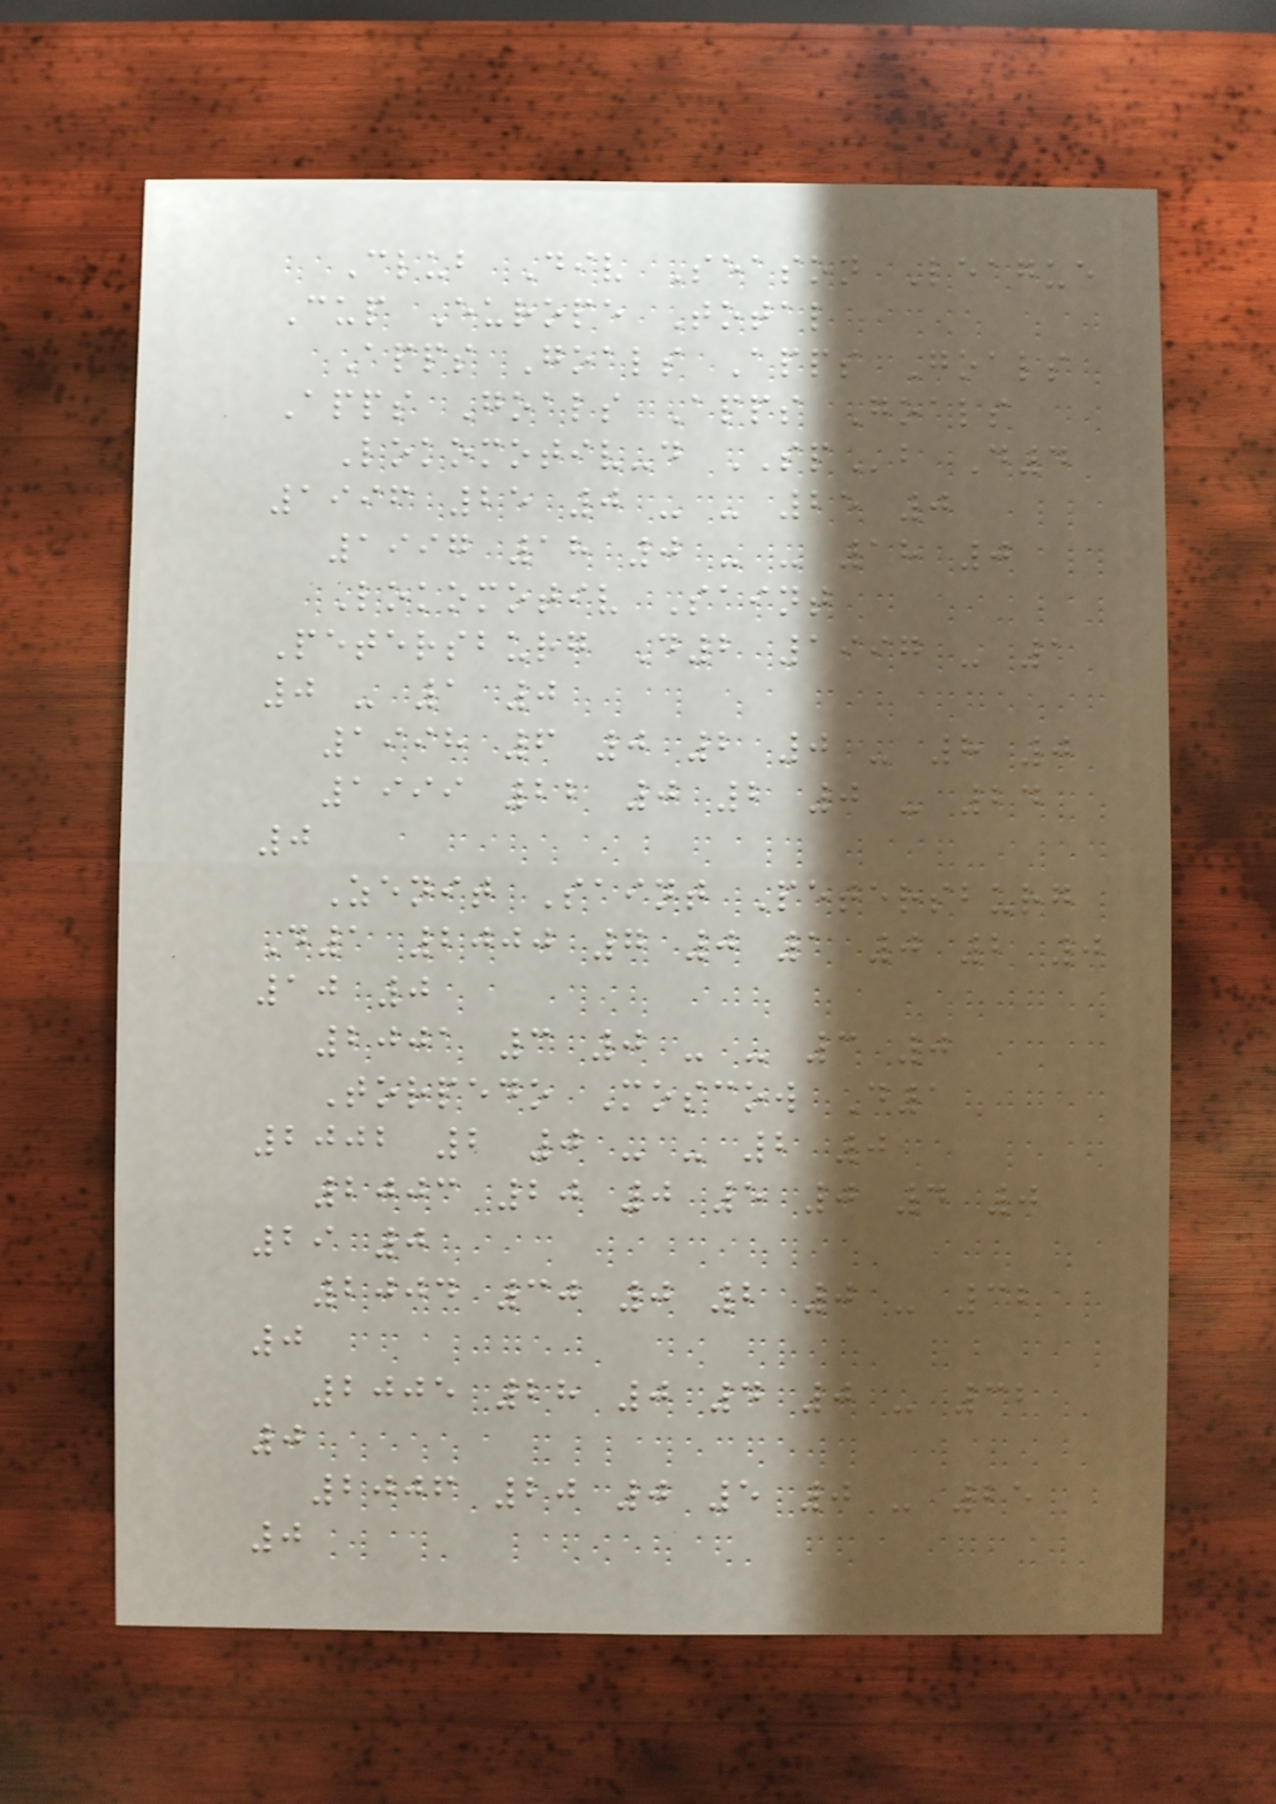Club Div Season League
Cup Europe Total
Apps Goals Apps Goals
Apps Goals Apps Goals
Lokomotiv-d SPb D4
1996 25 0 - - 25 0
1997 18 0 - - 18 0
Lokomotiv Saint
Petersburg D2 1997 - 1
0 - 1 0
1998 6 0 2 0 - 8 0
1999 22 0 2 0 - 24
0
Zenit Saint Petersburg
D1 2000 7 0 1 0 2 0
10 0
2001 3 0 - - 3 0
Torpedo Moscow D1
2002 2 0 - - 2 0
2003 20 0 5 0 4 0
29 0
2004 30 0 2 0 - 32
0
2005 28 0 4 0 - 32
0
2006 20 0 5 0 - 25
0
